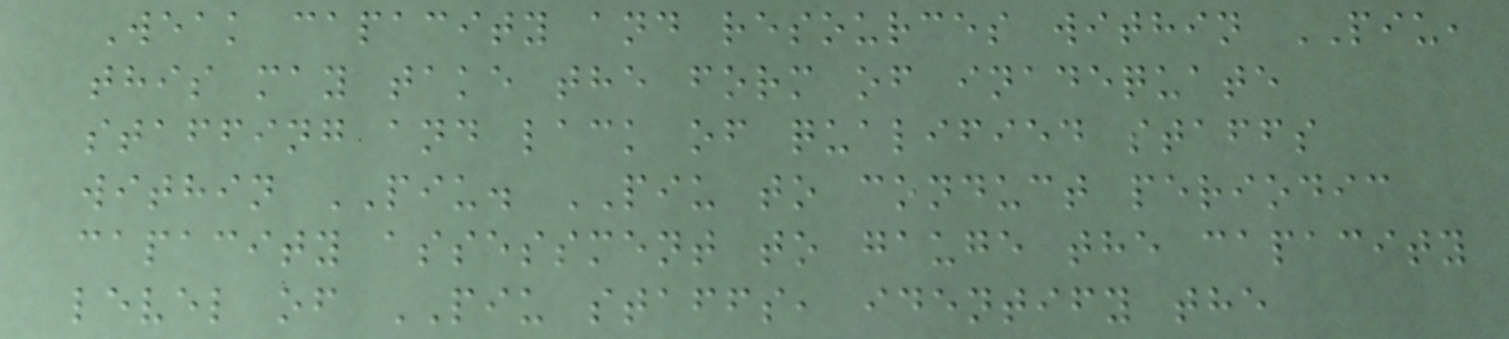Weak capacity and resources within PIU,
this may take the form of inadequate
staffing and lack of qualified staffs
within PIU. PIU to conduct periodic
capacity assessment to gauge the capacity
level of PIU staffs, identify the
